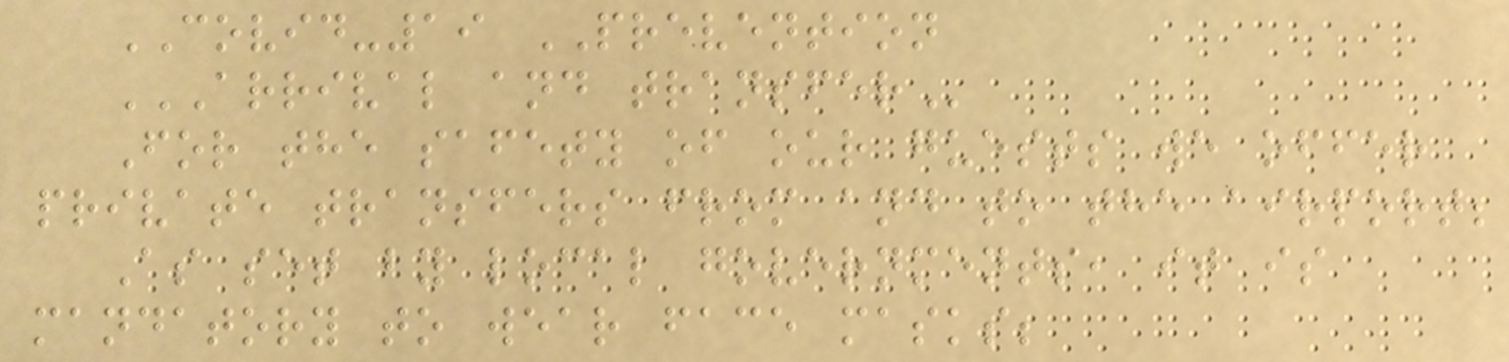COVID-19 PREVENTION
ARRIVAL AND TRANSFER
For the safety of our guests we offer
private transfers from and to the airport;
As set by local governments, it is
mandatory to wear face masks;
